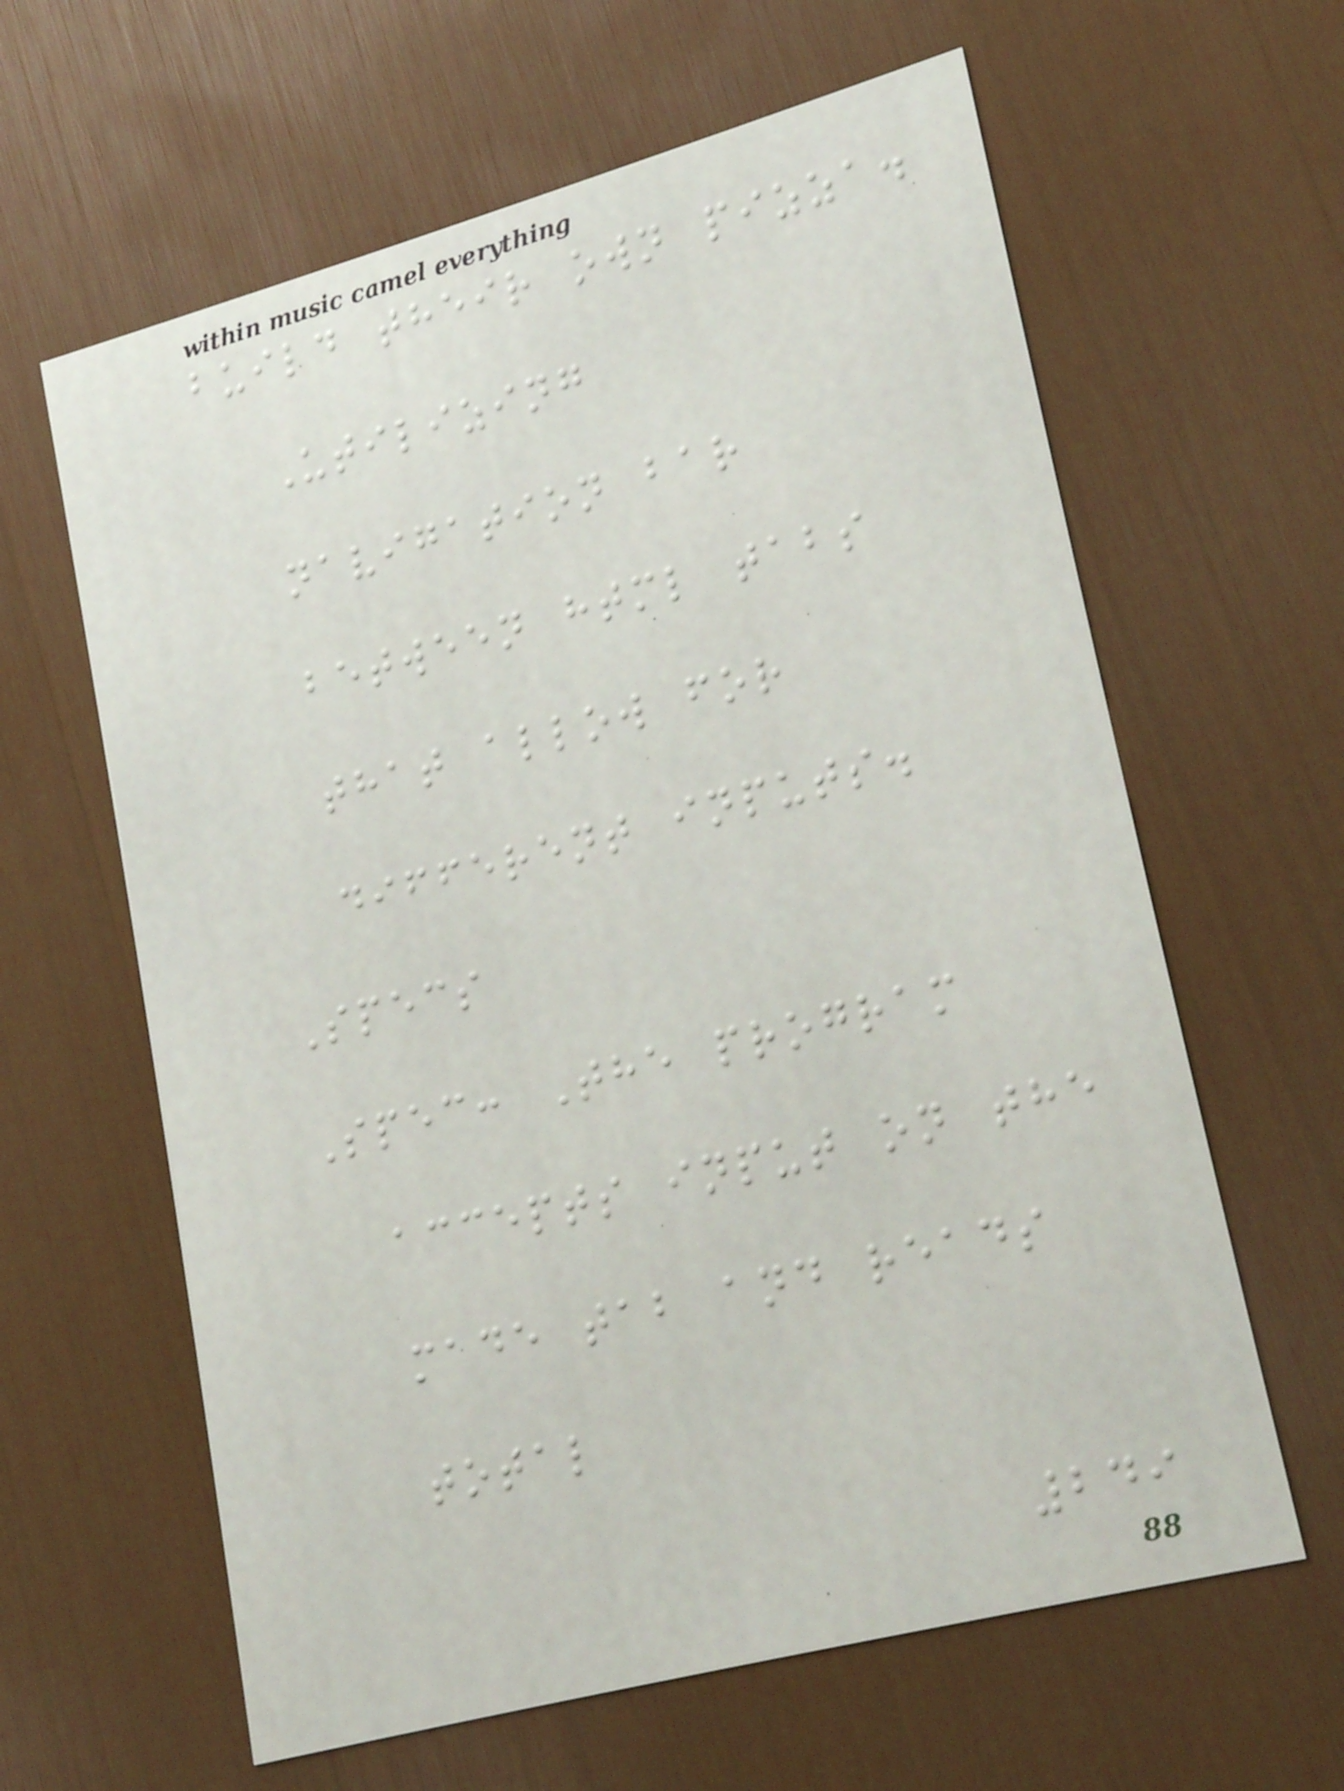build their own pizza.
Utilizing
navigation bar
between html tabs
that allow for
different inputs.
Specs
Spec: The program
accepts input on the
made tab and reads
total
249
